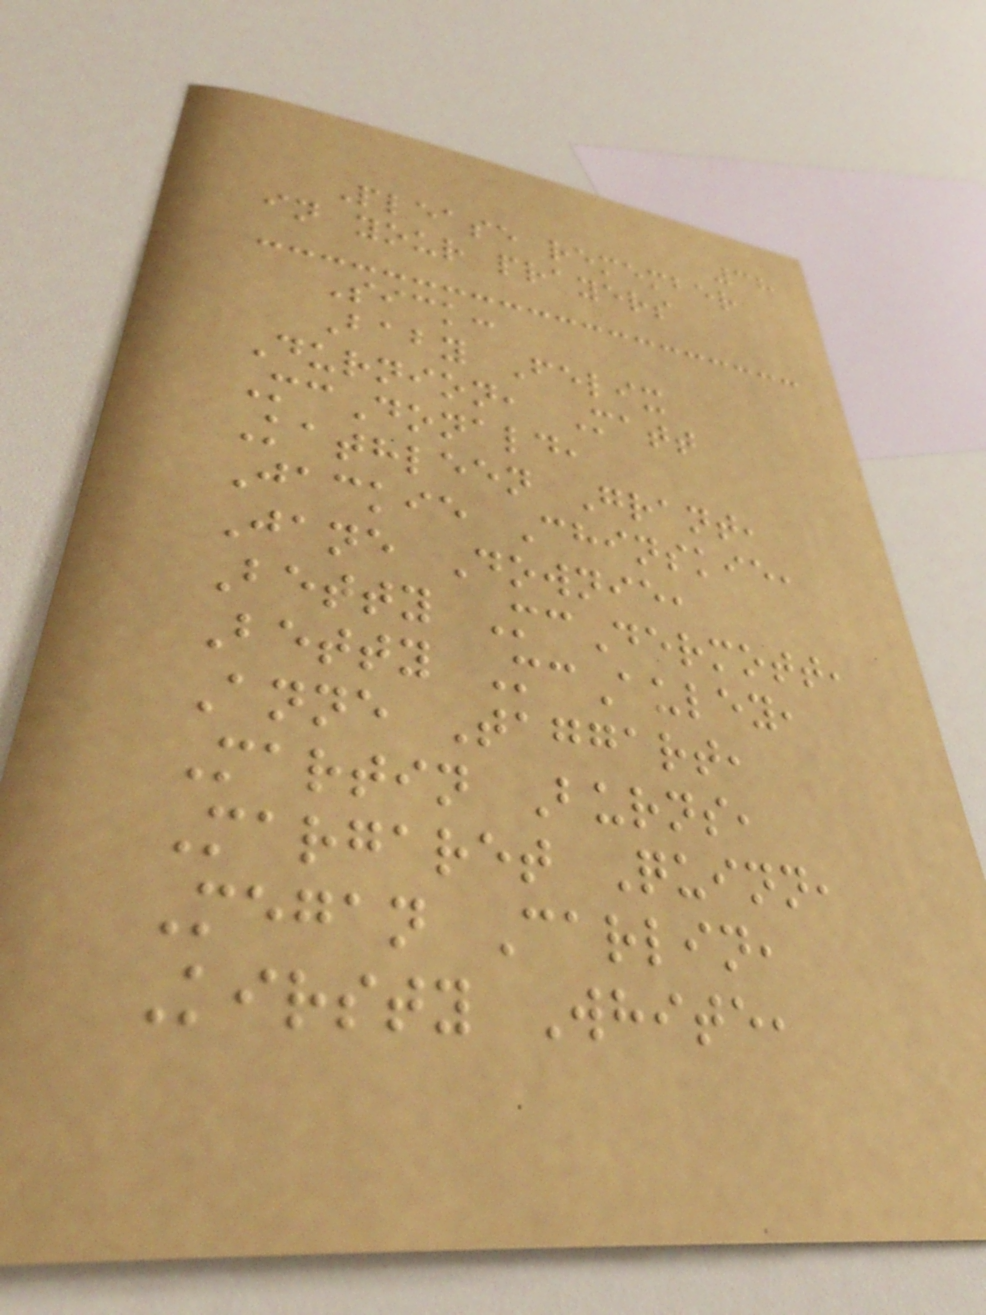38
Please remember
in your prayers
Sick:
Baby Felix
Durnion, Matt
McDonald,
Kathleen Grant,
Jackie Chinskie,
Jane Downie,
Betty McDermott,
Betty McAuley,
Anne Taggart,
Martin Burns,
Margaret Quinn,
Megan Carlin,
Kirsty White,
